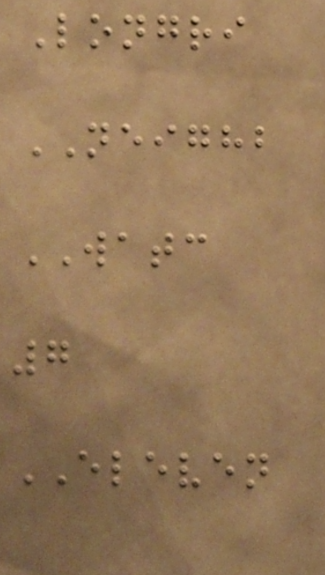Longri
NEIGHB
WATC
7
ELEVEN
